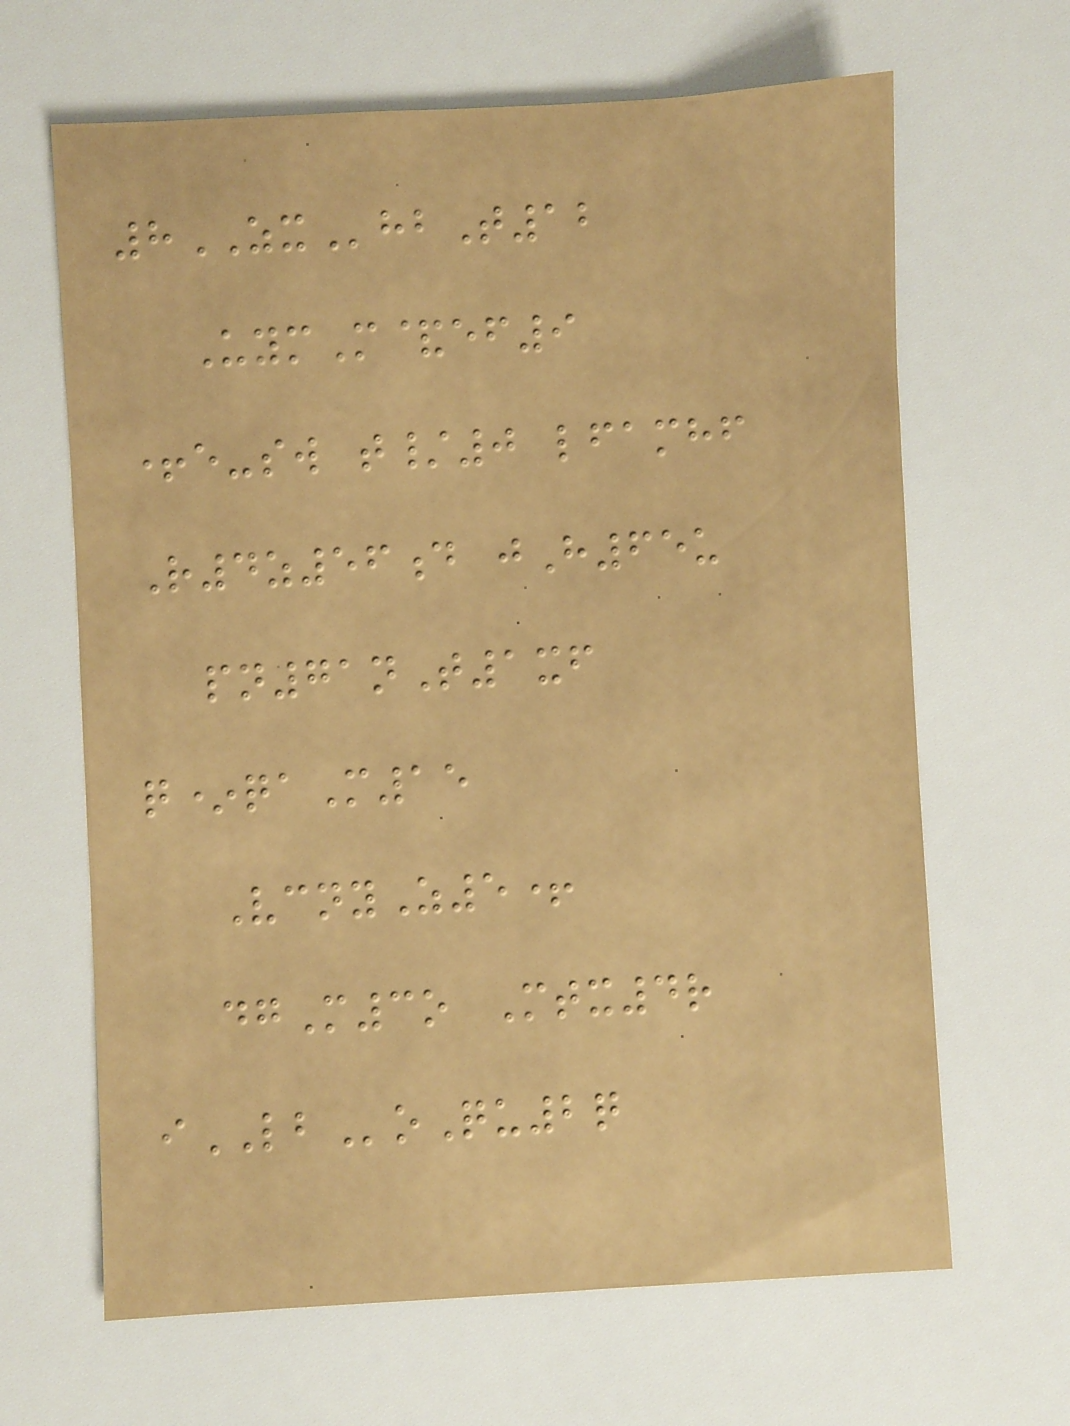8ZXhbT12
UymM&ef9
+e-sw t/0 lfamhf
R4z56d jH65u
pn71nT1xf
q*qaM15
VcnyZ5+
dgM3o Mtx4r
iLBoQu2q
